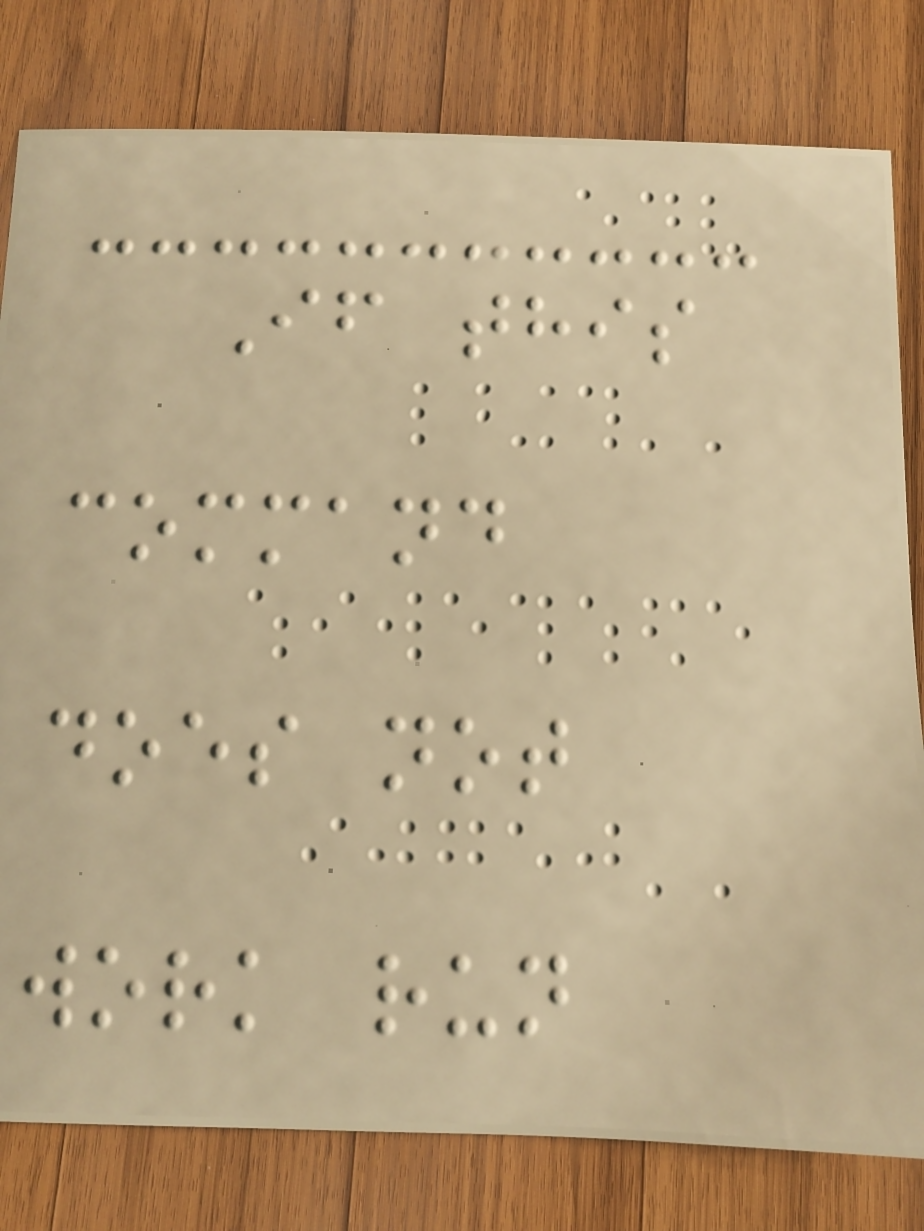If this
command
does not
work run
